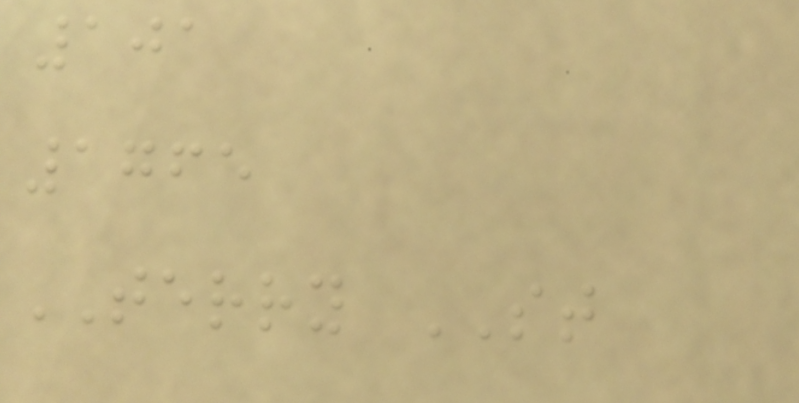101
1765
TERRY ST
